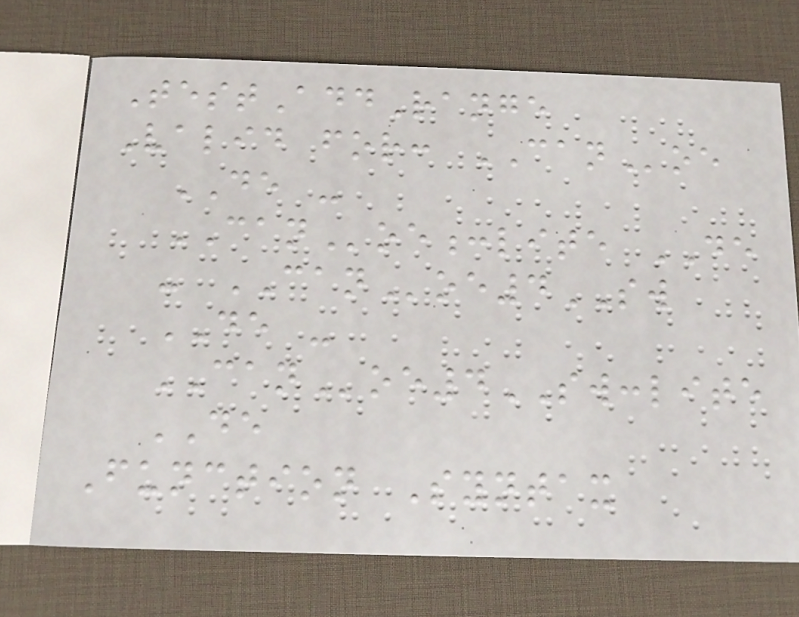TestAddRange
Valid for: CANoe
DE -
CANoe:lite DE
- CANoe4SW
DE -
CANoe4SW:lite
DE
Function Syntax
